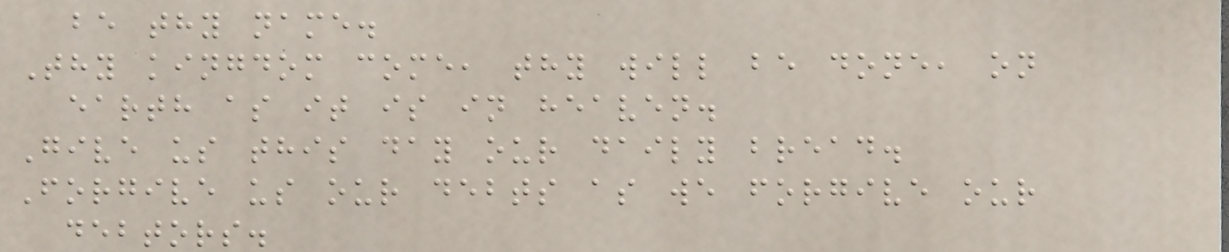be thy name.
Thy kingdom come, thy will be done, on
earth as it is in heaven.
Give us this day our daily bread.
Forgive us our debts as we forgive our
debtors.
